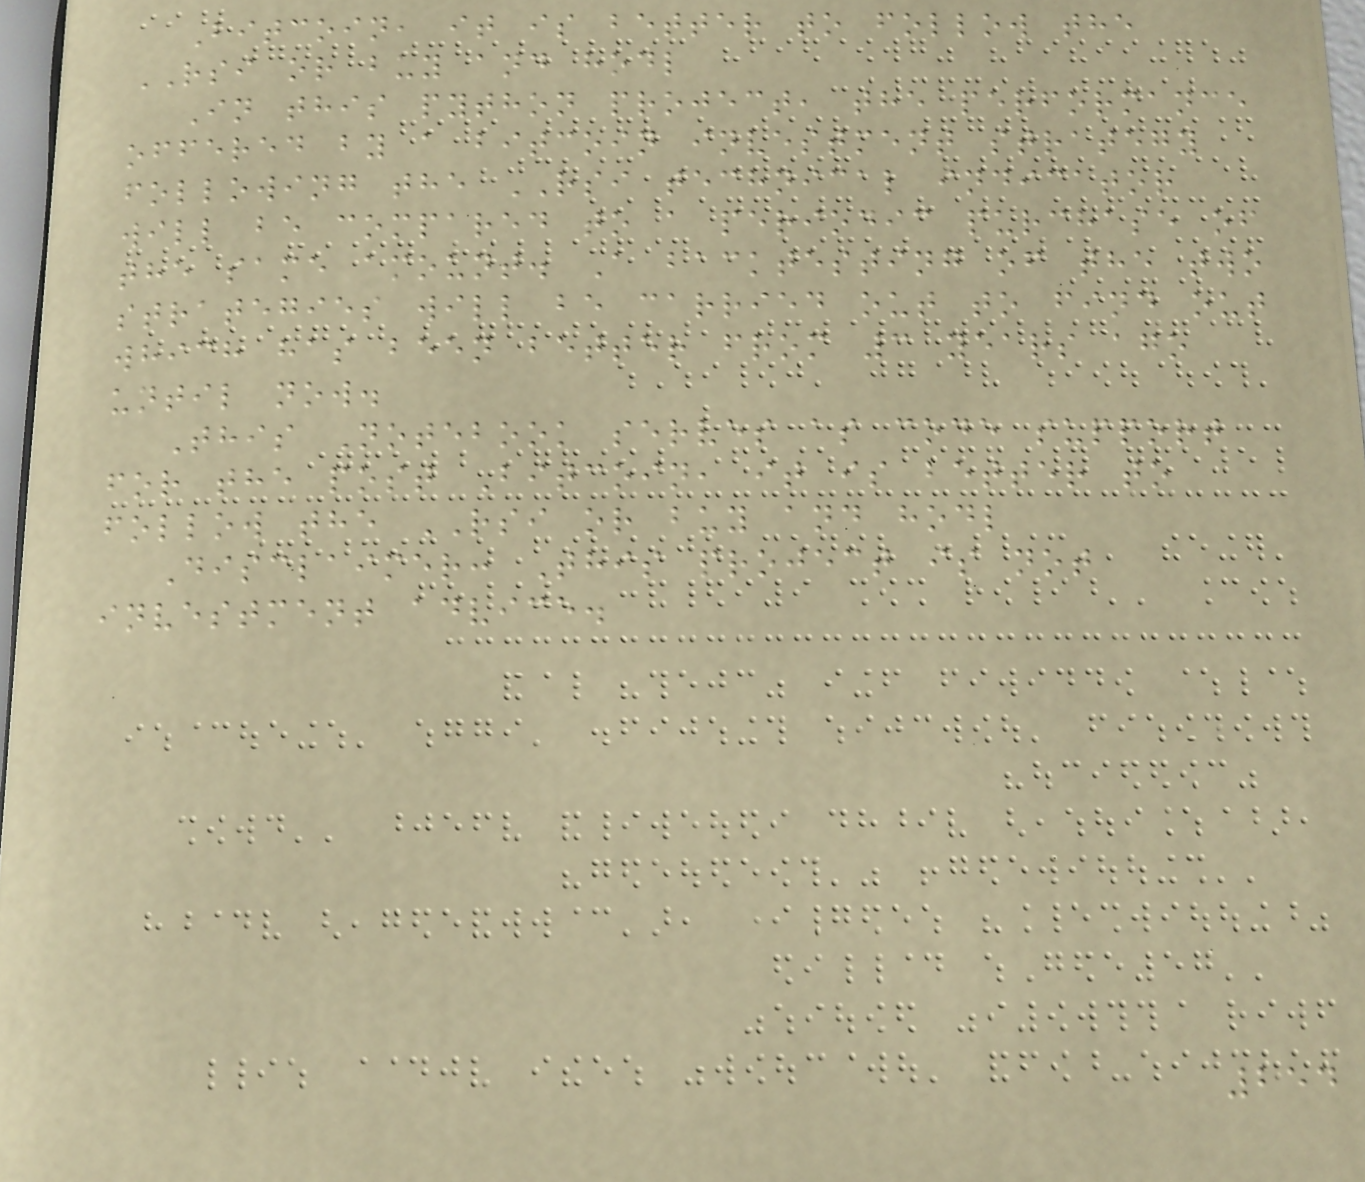Bitcoin, it is better to follow the
RSI or buy and hodl
In this python project, the performance
offered by a bitcoin investment strategy
following the RSI technical indicator
will be compared to a periodic purchase of
the same amount. A backtesting of the two
strategies will be carried out to find out
which has been better from 3 years ago
until now.
This Notebook serves as code support
for the post Bitcoin, it is better to
follow the RSI or buy and hodl
Disclaimer: This project is not
investment advice.
254
